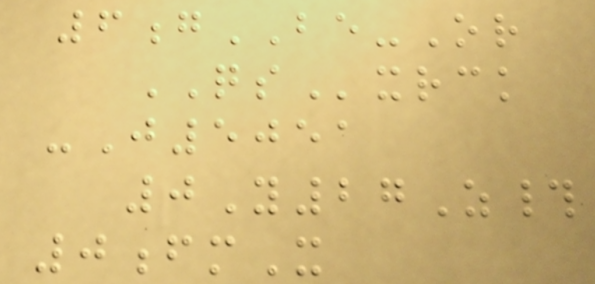6gBE-Or
QSxrck
-J5051
0Y27Z#
0fmX
